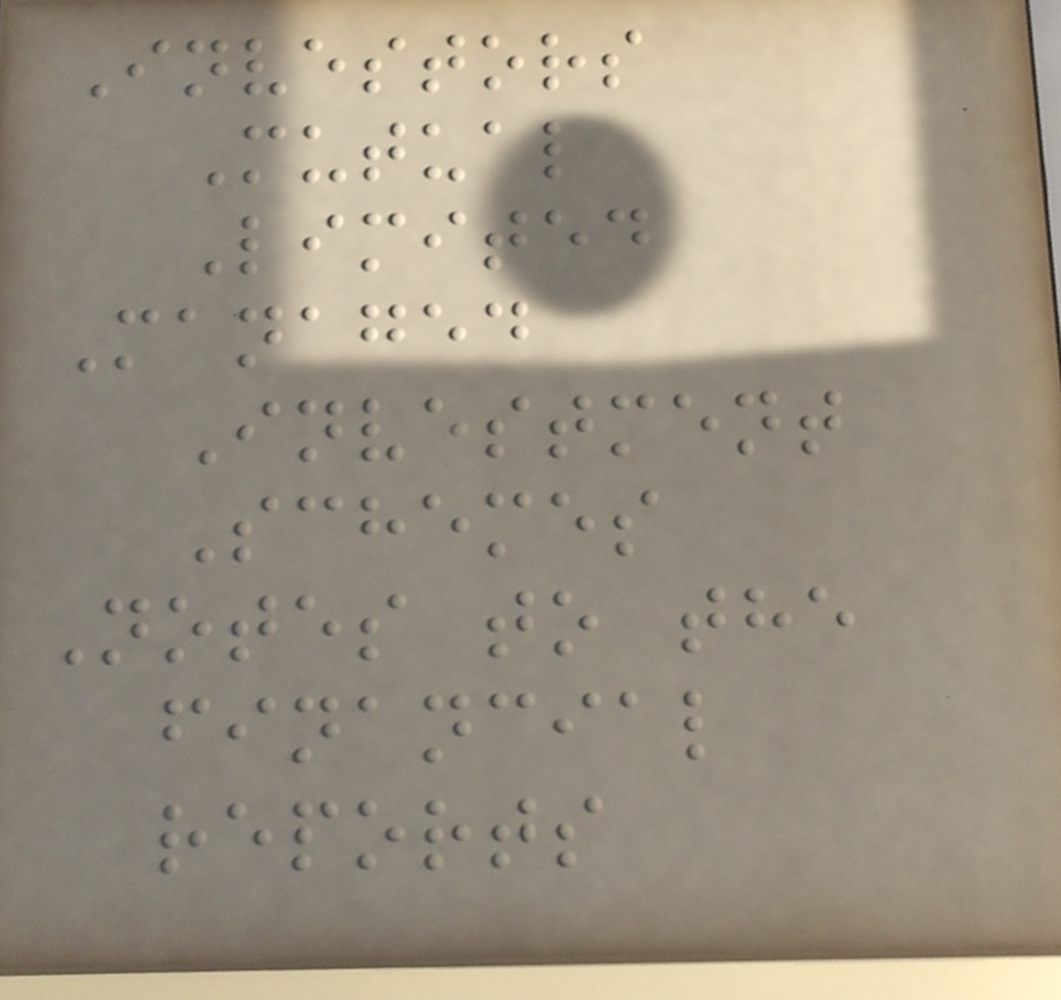Investors
Mutual
Limited
Managed
Investment
Schemes
Notes to the
financial
reports
